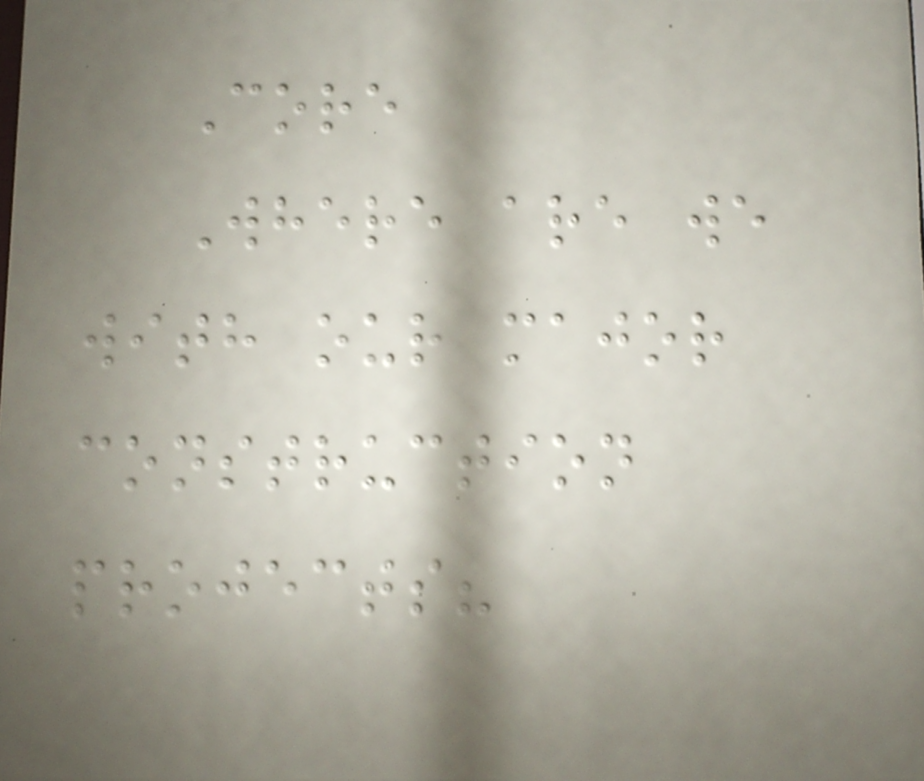Core
Where are we
with our major
construction
projects?
